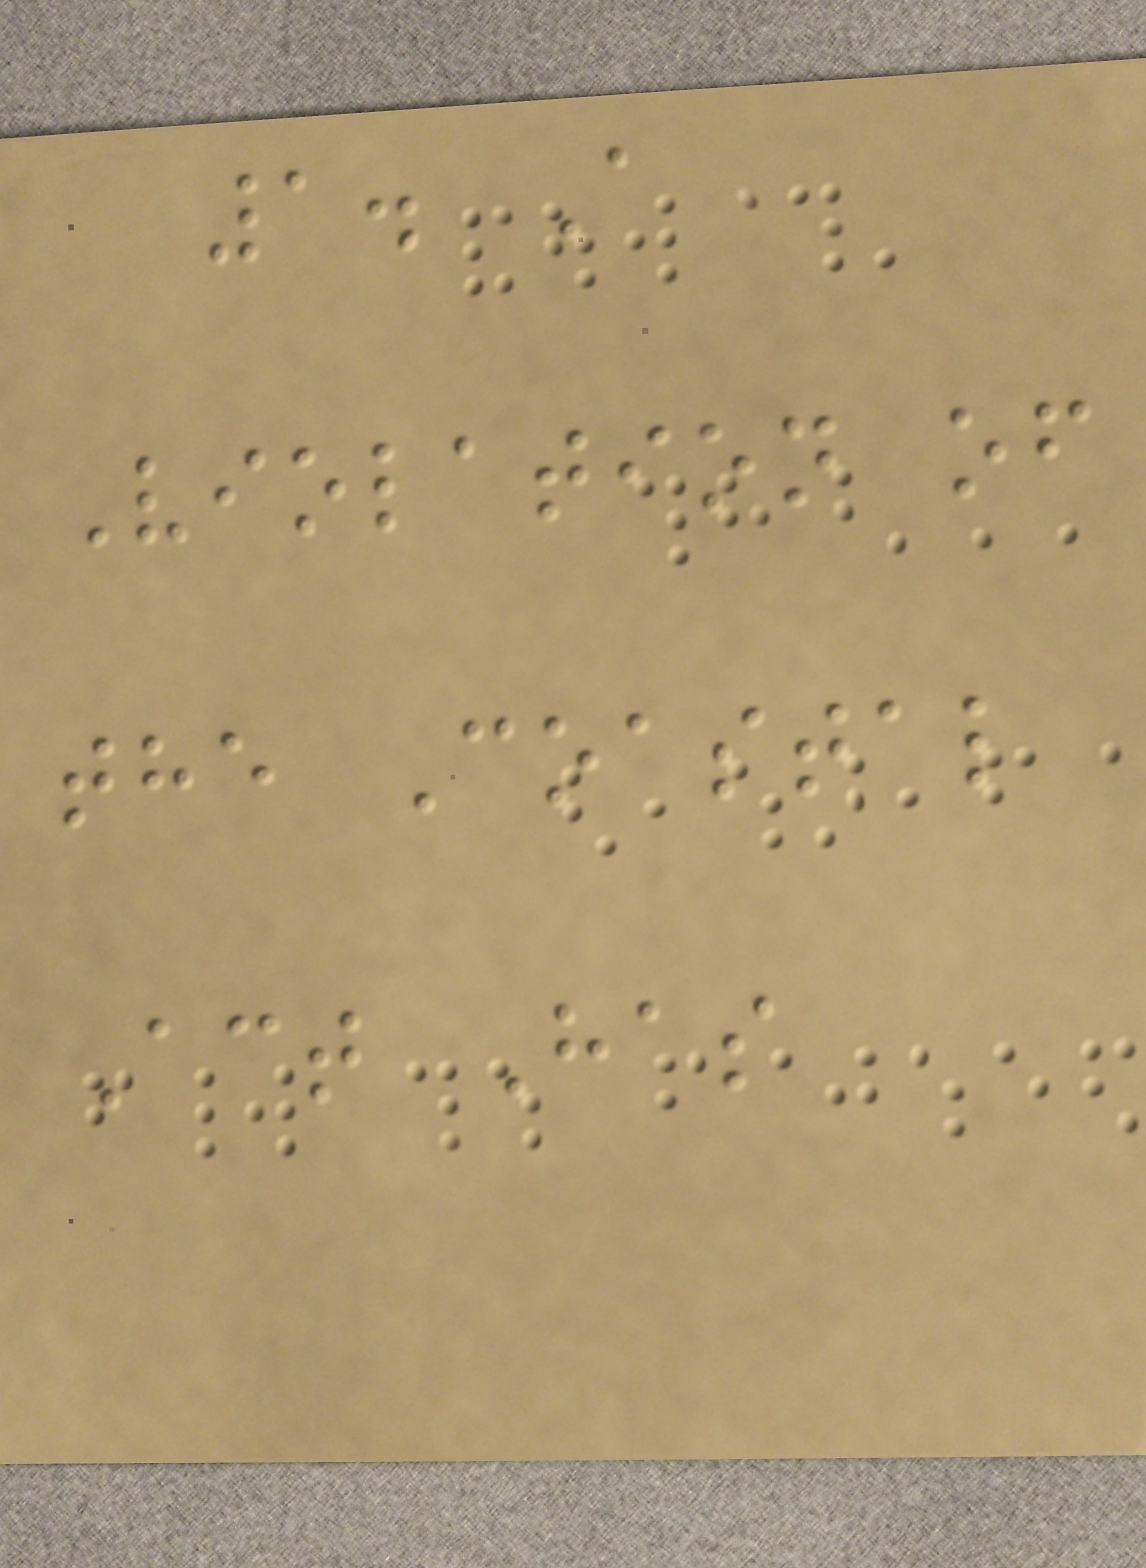1. A
Violation of
the Coastal
Act Has
